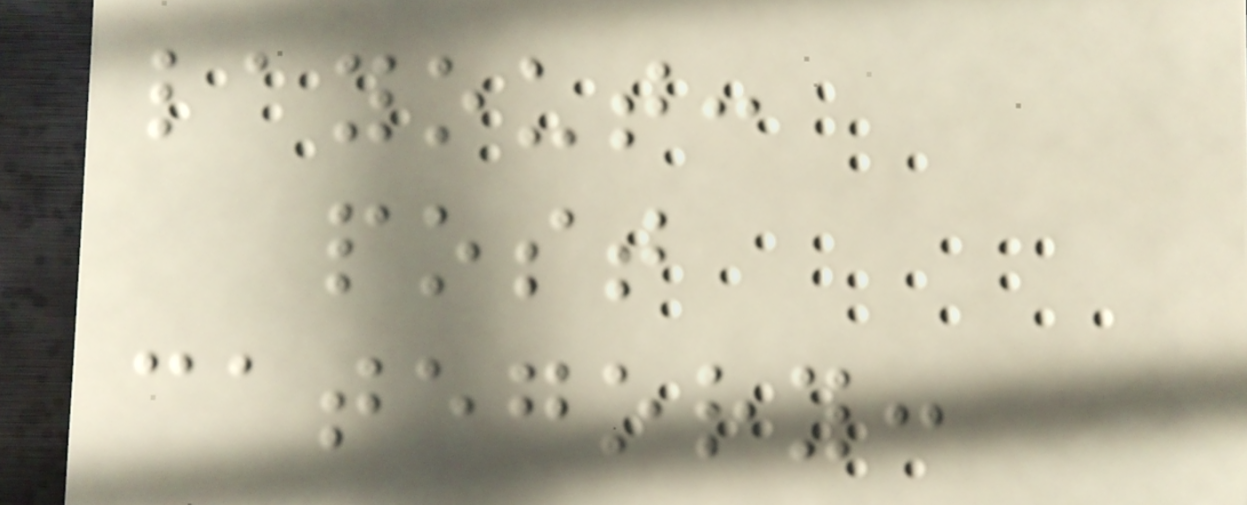layout:
post
category:
